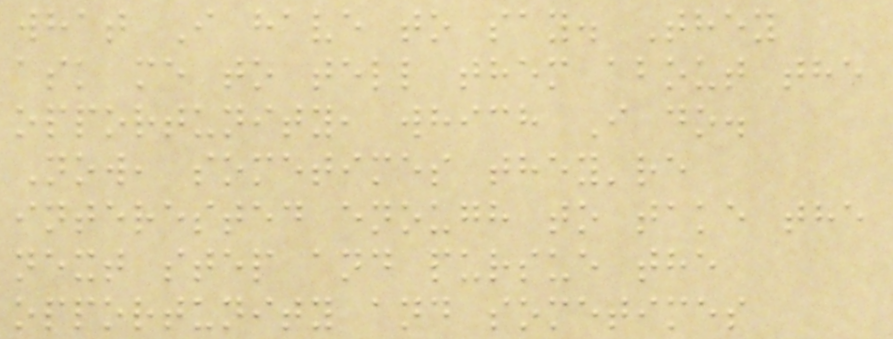what I have to say. They
ask me to tell them about the
opportunity, which I do.
Now, sometimes they're
interested enough to take the
next step and pursue the
opportunity and sometimes
